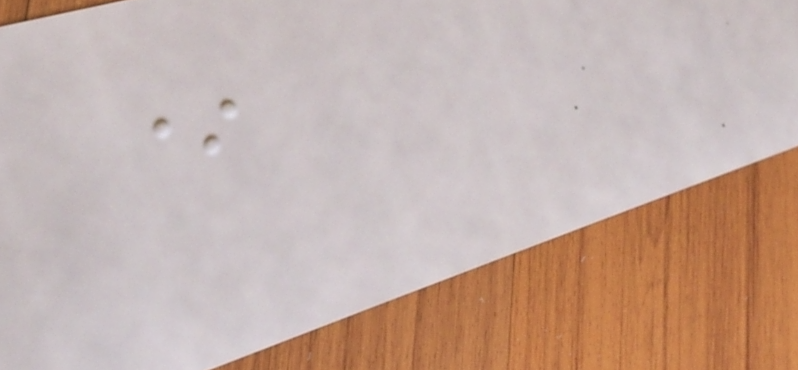*
